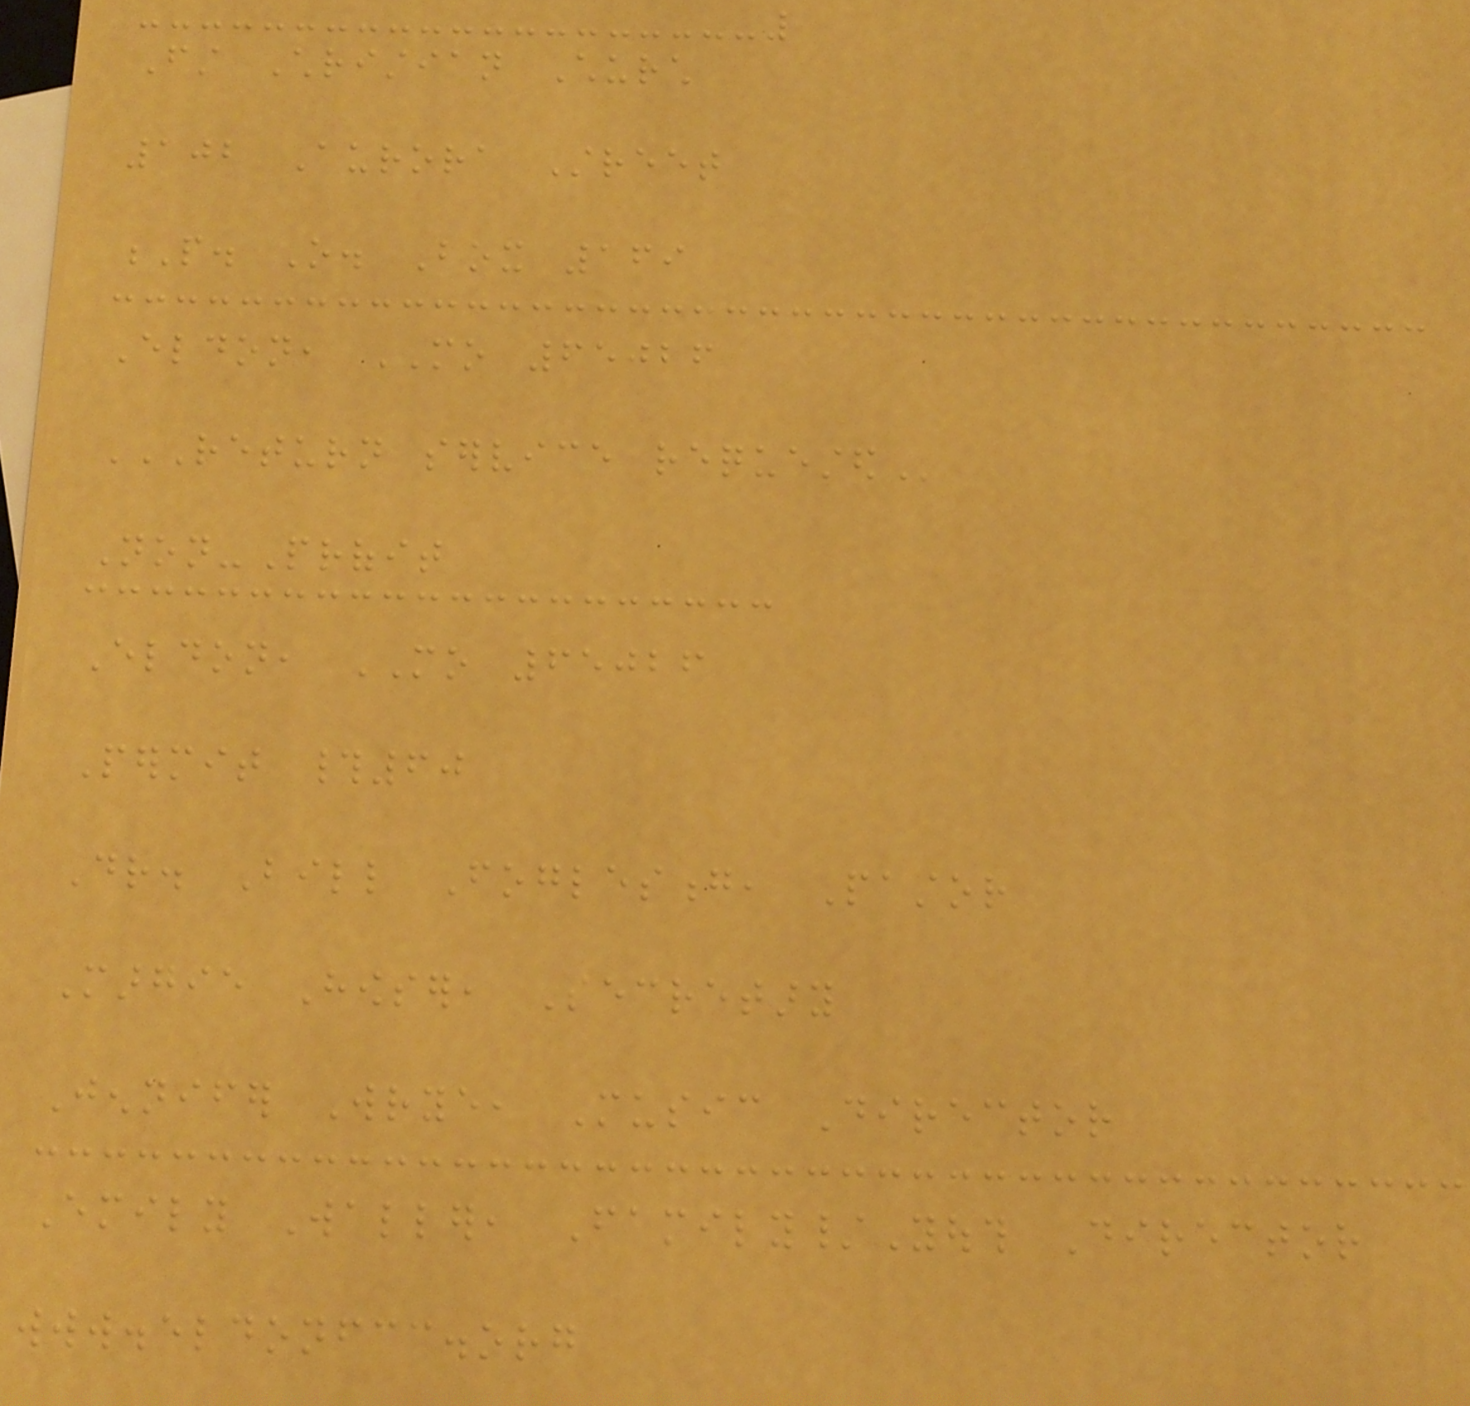First Christian Church
102 Aurora Street
P. O. Box 169
Eldon, MO 65026
RETURN SERVICE REQUESTED
Non-Profit
Eldon, MO 65026
Permit #60
Dr. Bill Foglesong, Pastor
Margie Howser, Secretary
Jennifer Wrye, Music Director
Emily Waller, Family/Youth Director
www.eldonfcc.org
